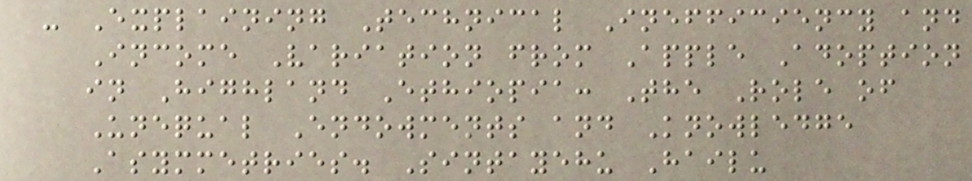- Explaining Technical Inefficiency and
Income Variation from Apple Adoption
in Highland Ethiopia: The Role of
Unequal Endowments and Knowledge
Asymmetries. Sintayehu Hailu
